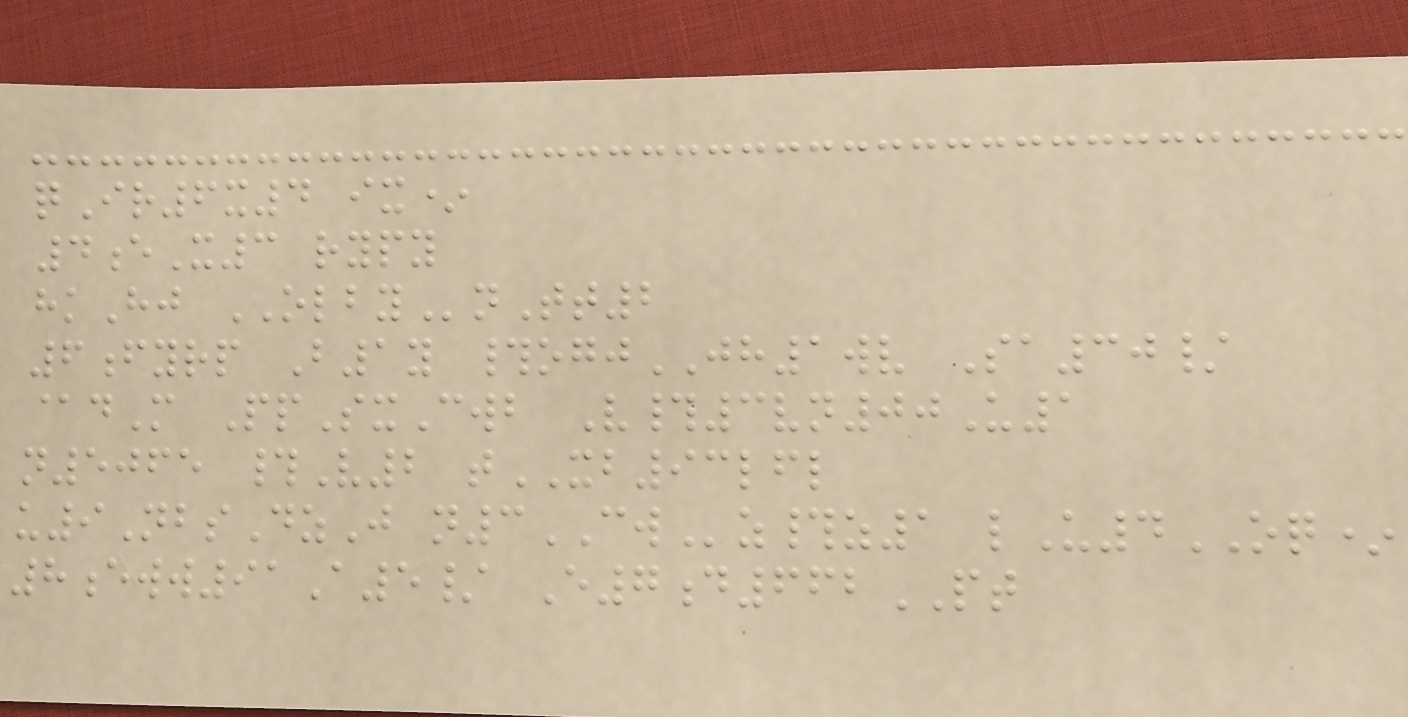qIr6x4 ix*
4eX3 rypy
hkHj OLBYnTt2
6fyrp B1y #ogjJH1wv Sa30/
@dM PpSxCwb V#3vn00U1
n5065 #V2 tXB93lfl
u9NbsDzJ n3CWz#z1 lU4OQ*
8eww91A5/ E7d662PT
